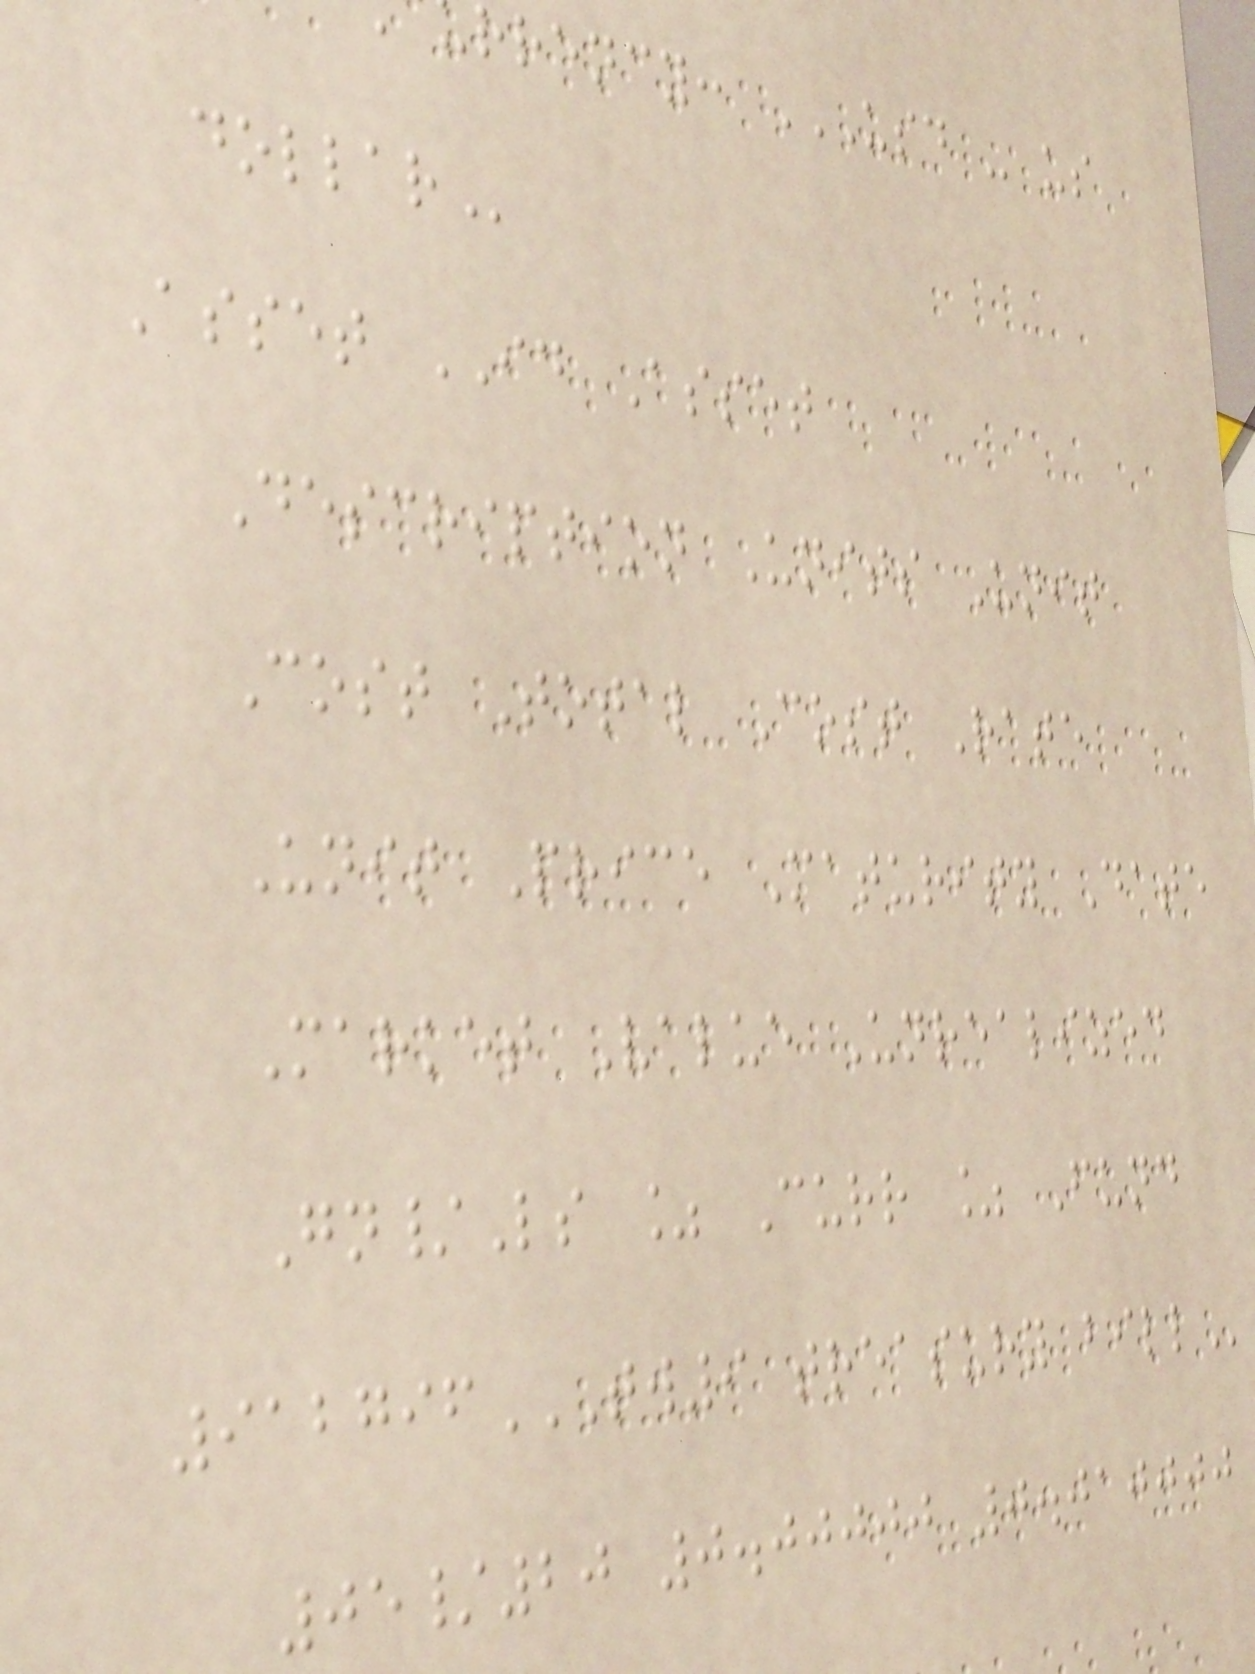Asset ID Asset
Description Units Unit
Cost Total Cost Rate
Unit Price Maturity Date
Market Value Unrealized
Gn/Ls % Curr % Fund
912796TW9 TREASURY BILL
05/20 0.00000 0.010000
